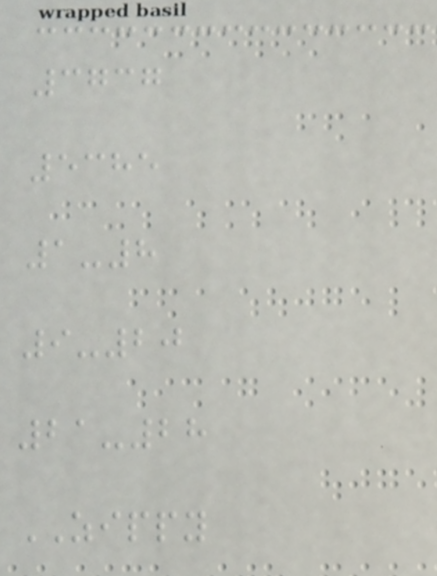3737
5385
1-8
9-20
21-28
ZIPPY
